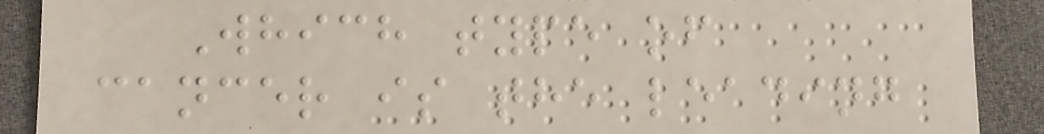Which type of
cancer is the leading
